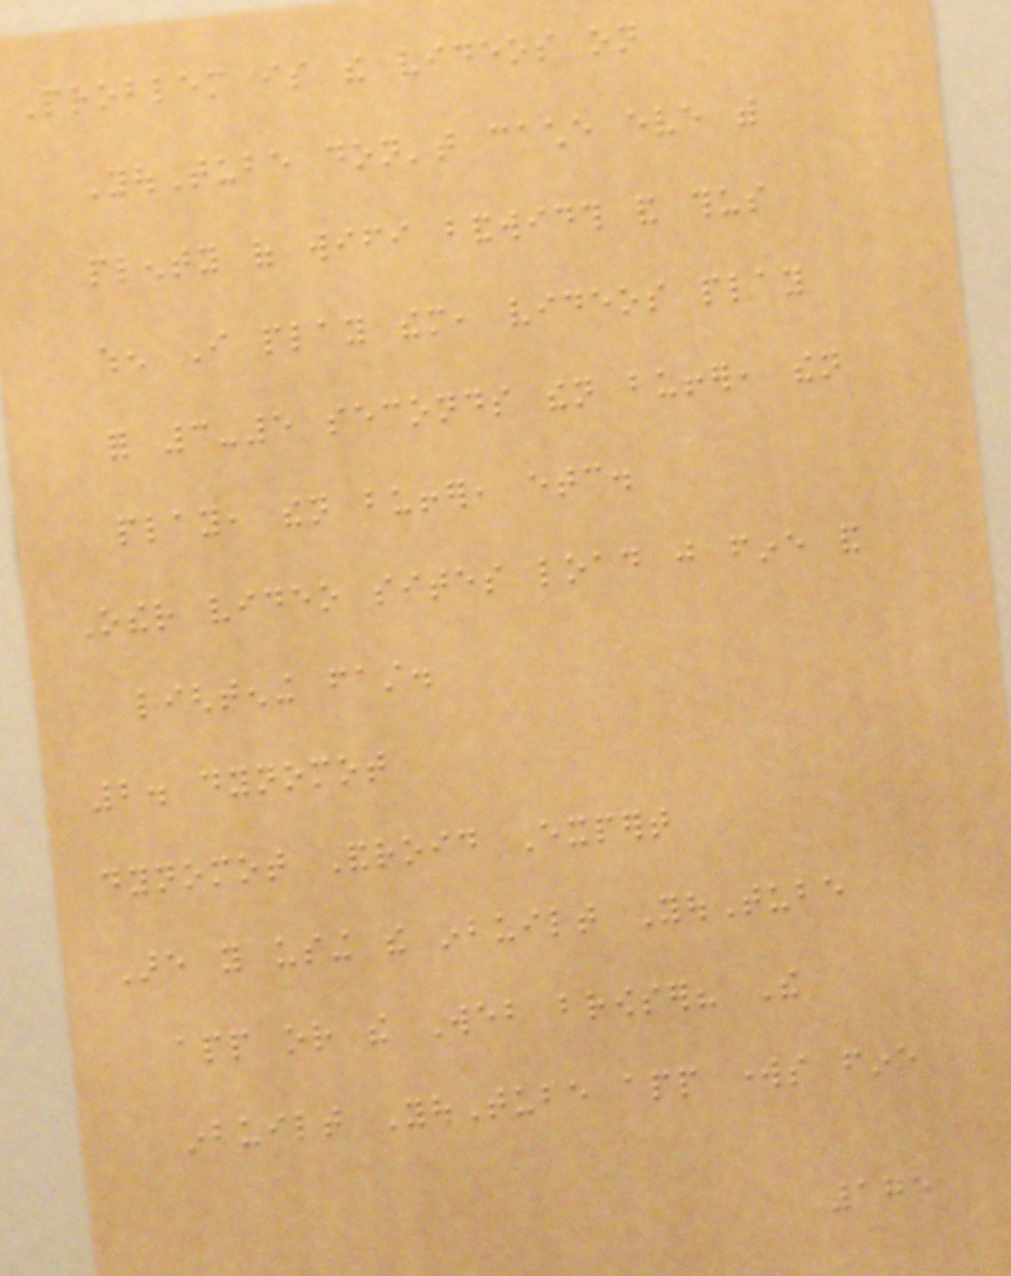Problem is the videos on
YouTube don't cache eve with
plenty of wifi bandwidth and thus
when I play them, videos play
for 3-5 seconds then buffer, then
play, then buffer, etc.
Other video sites load just fine and
lightening fast.
2. dynomot
dynomot Android Expert
Are you using the inbuilt YouTube
app or the Web browser? The
inbuilt YouTube app works fine
175
